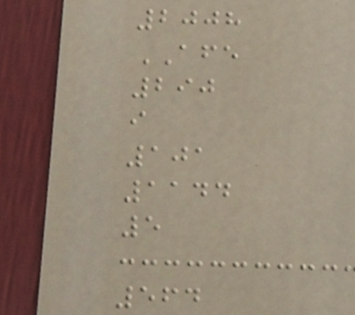2008
AFE
290
i
101
1144
5
564
